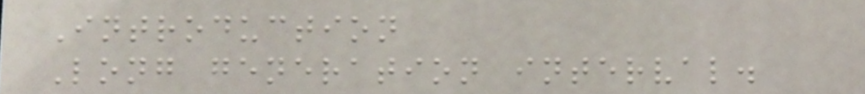Introduction
Long generation interval.
